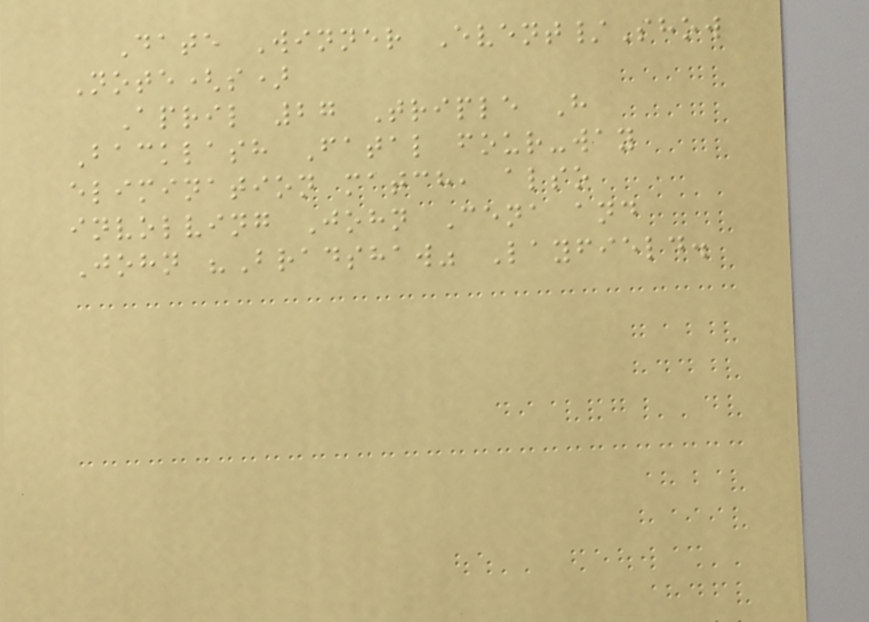Date Winner Event/Show
Note(s)
April 27 Triple H
Backlash Fatal four-way
elimination match, also
involving John Cena and
John "Bradshaw" Layfield.
